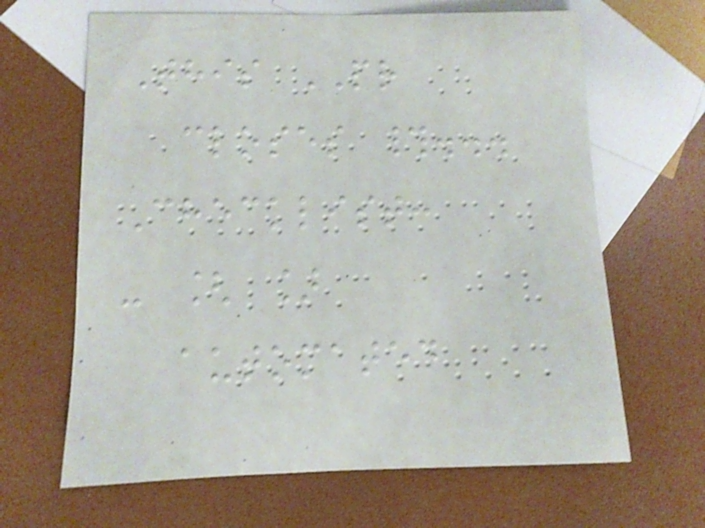This PR
closes #...
Checklist:
- [ ]
automated
